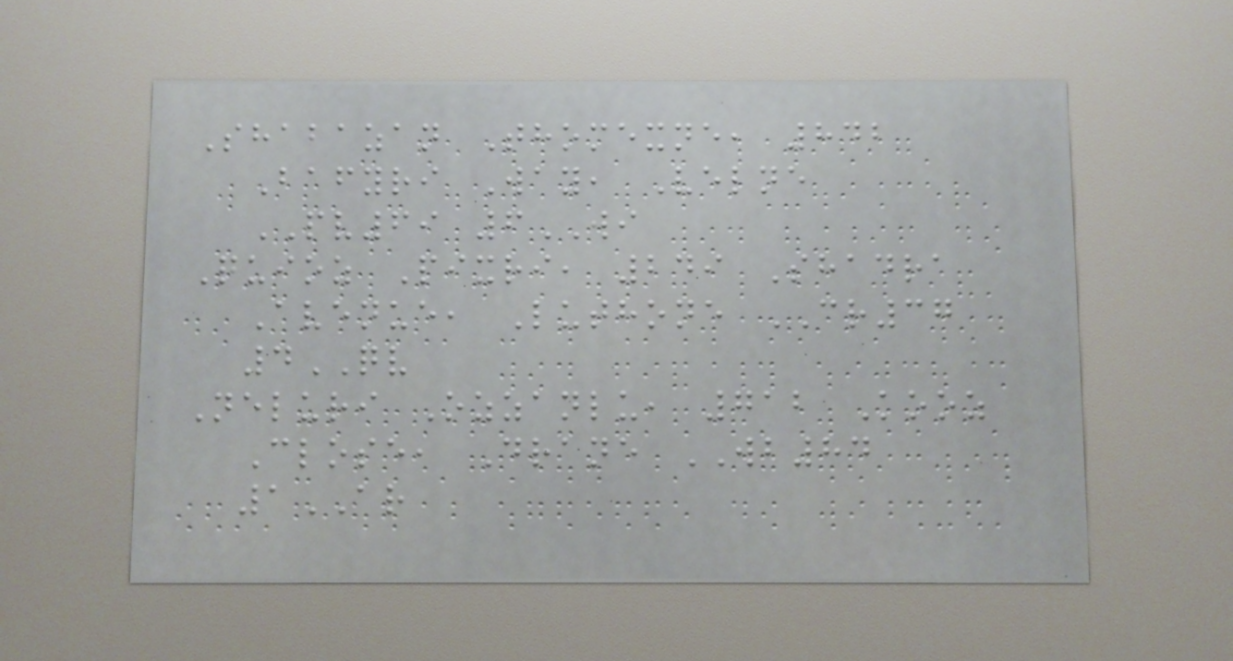Shabazan Thomexne, 842
Bafyri Way, Velne
PV69 6WI
Quioz Pixri, 249 Shadra
Avenue, Luthone CR37
4QV
Neluri Ozzanlu, 712 Kooz
Close, Drane WB84
1AR
